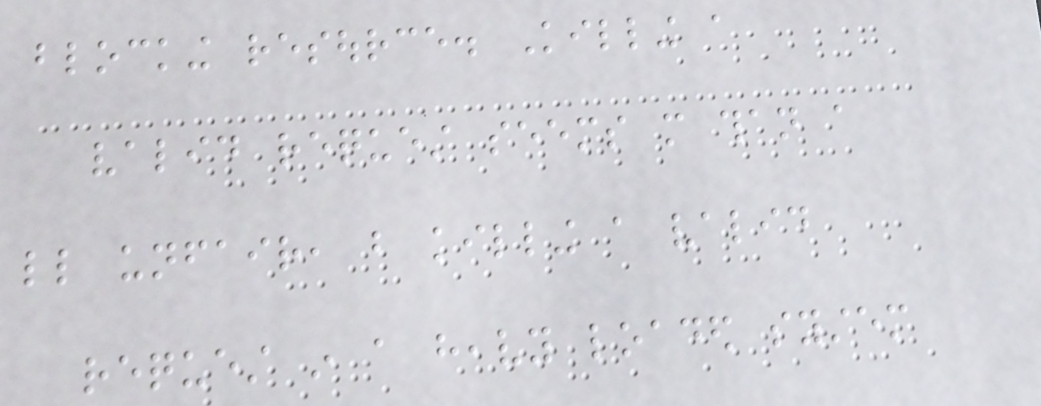blocking resource. Killing a
valid request seems more than a
little unfair, but killing a valid
request in a heavy loaded system
